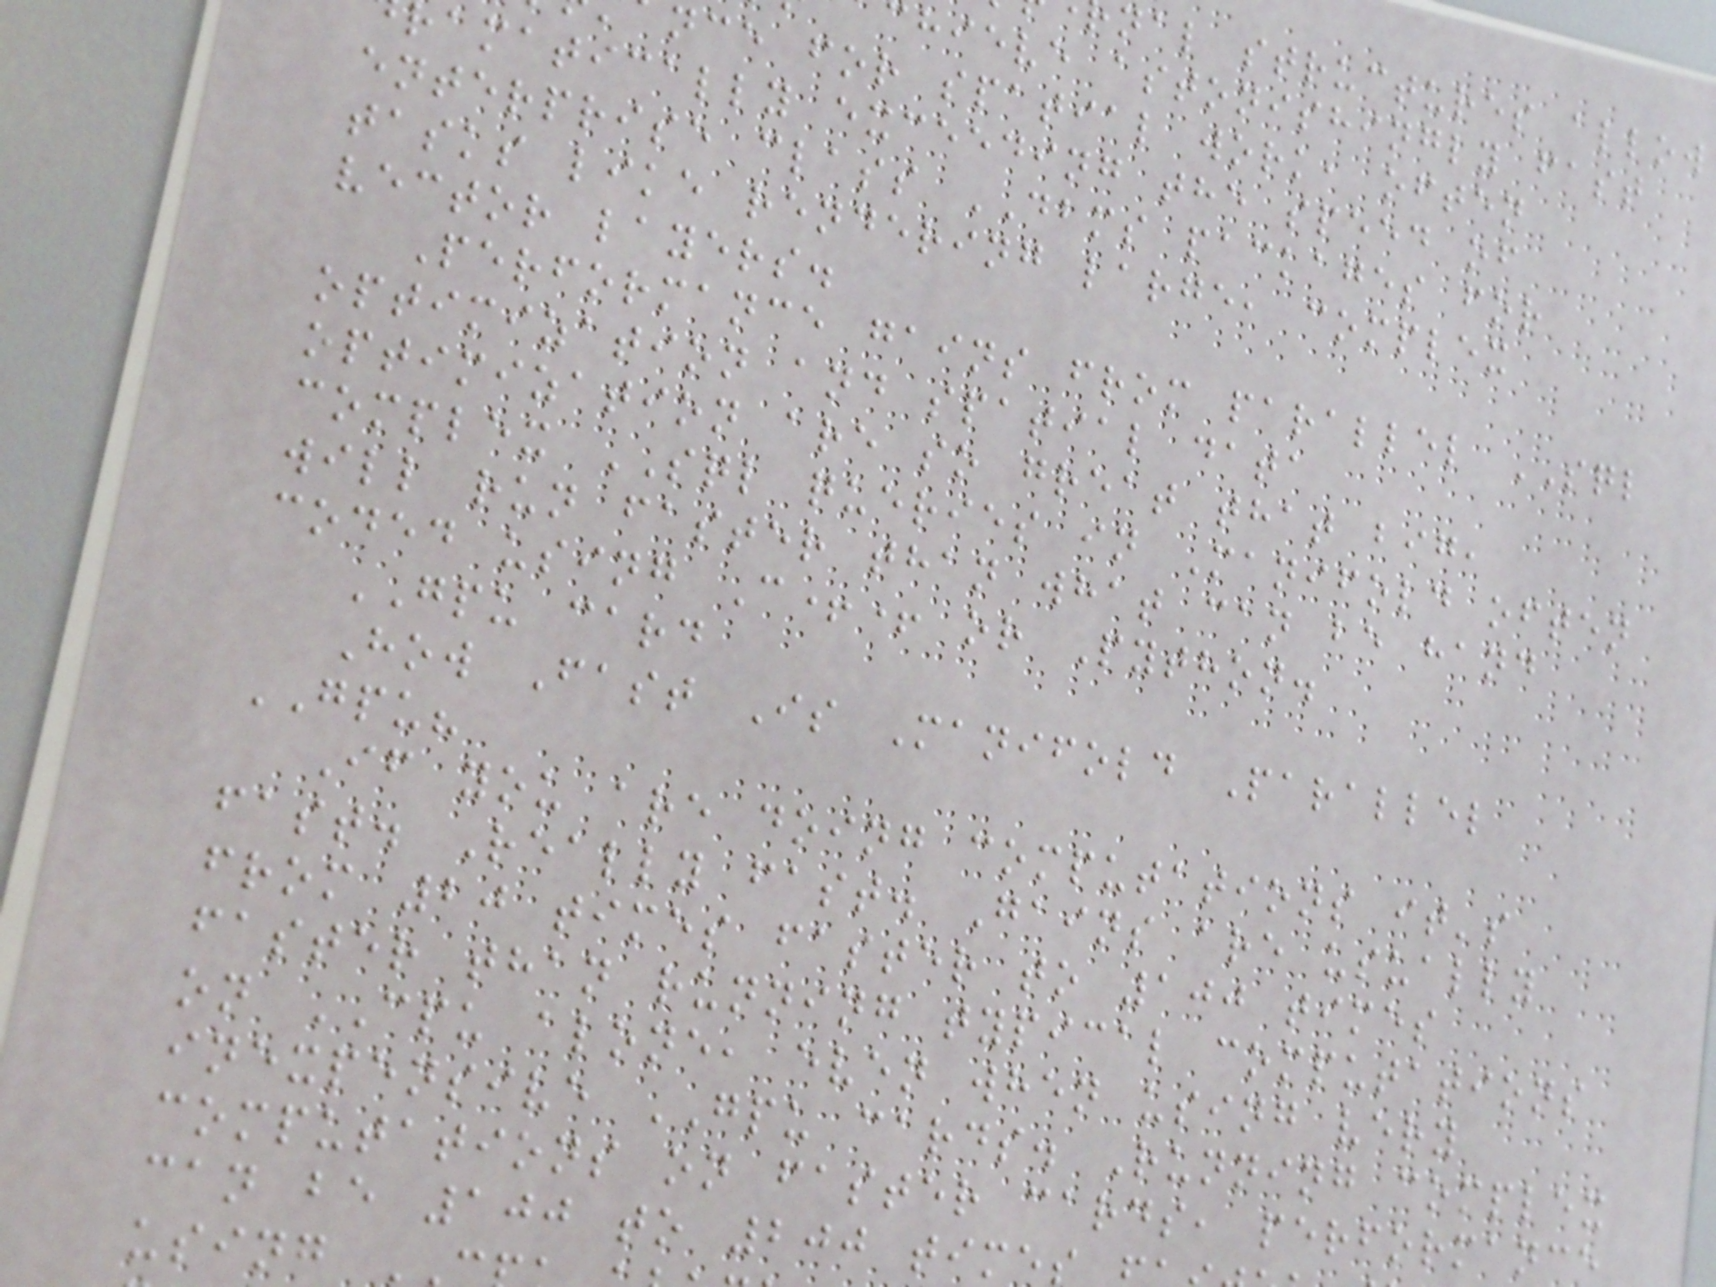nal structures allow
hieve astonishingly fast
nce for spatial work, often
amatically exceeding the speed of
enterprise class DBMS packages for
tasks like rendering large, complex
vector layers.
Performance gains from parallel SQL
optimization and spatial data
optimization are so great that big,
complex SQL queries in Manifold often
will run faster than what can be hand
coded using C++ or Python.
GPU card
How Fast Is Manifold Parallel
GPU?
If you are doing computations it's
fast. Really fast. Gains are usually
from 20 times faster to 100 times
faster than running typical computations
on CPU alone, even when using very
inexpensive GPU cards. Running complex
computations on faster cards, performance
can be 100 to 200 time
